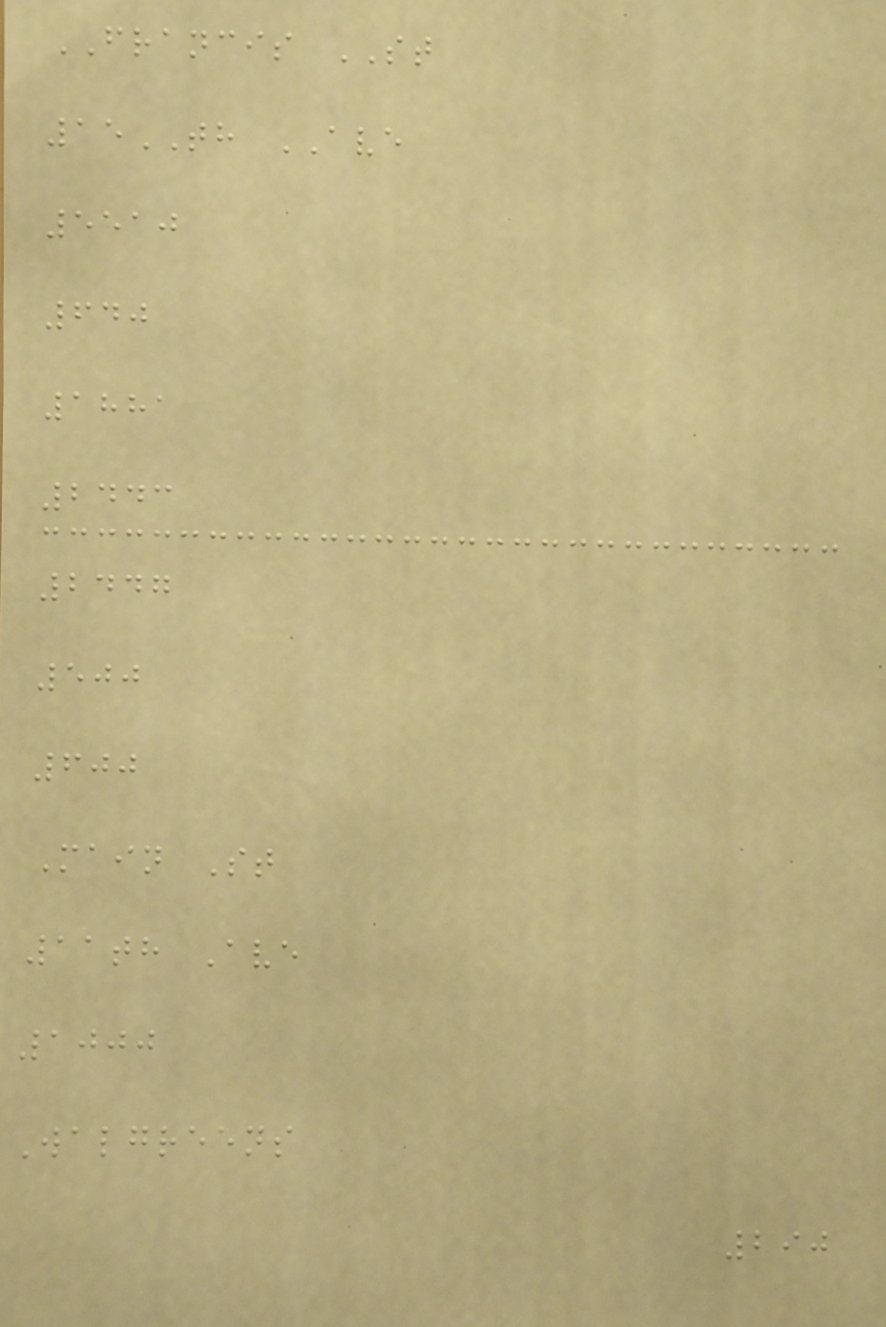FRANCIS ST
15TH AVE
5510
640
1881
2443
2447
500
600
Main St
11th Ave
1000
Walgreens
290
